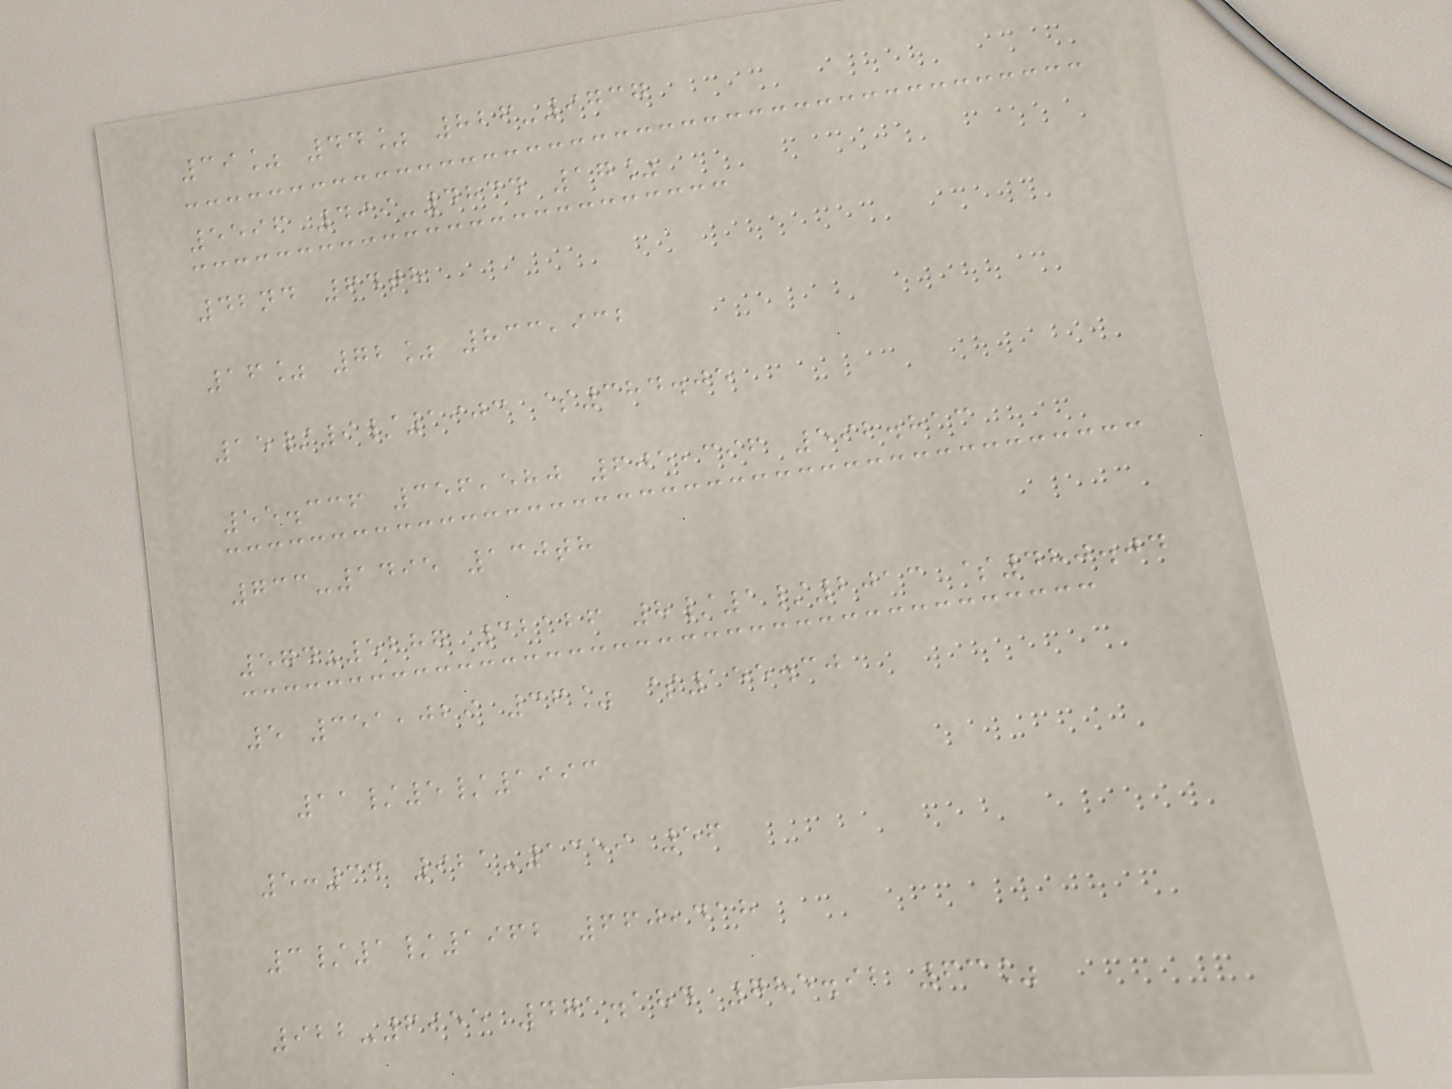39% 44% 826-9737
5596 499-4834 17%
42nd 64th
16% 72% 833,932
15/9/1903 $384.05
55.336 356,580 605,396 592.813
733-1495 130th
574-5287 32126 8/1/2013 $480.04
5 351,029 36% $155.30
11/5/1993
5:33 921-1359 56
3/1/1962 660,418
922-6955 471.184 785.92 63%
